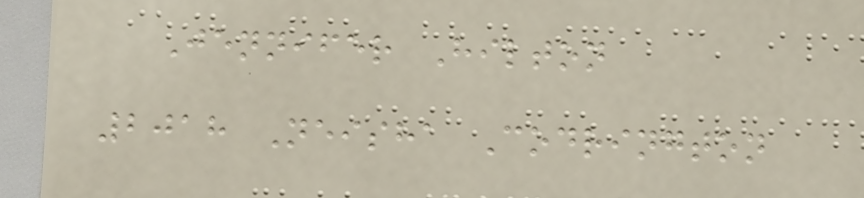Jennifer Hilton
2018 Neisha Codrington
